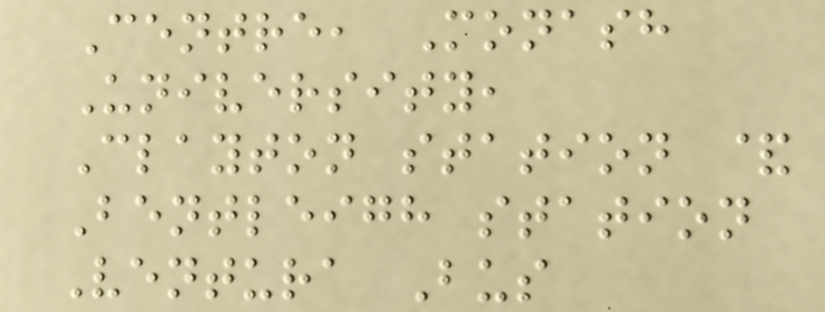Centre, Monash
University,
Clayton station &
Bentleigh station
Ventura Bus
